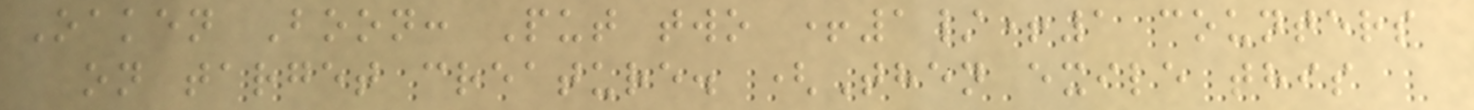Oaken Boon: Put two +1/+1 counters
on target creature. (Then exile this
